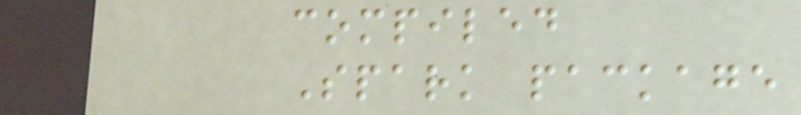compiled
Spark package
